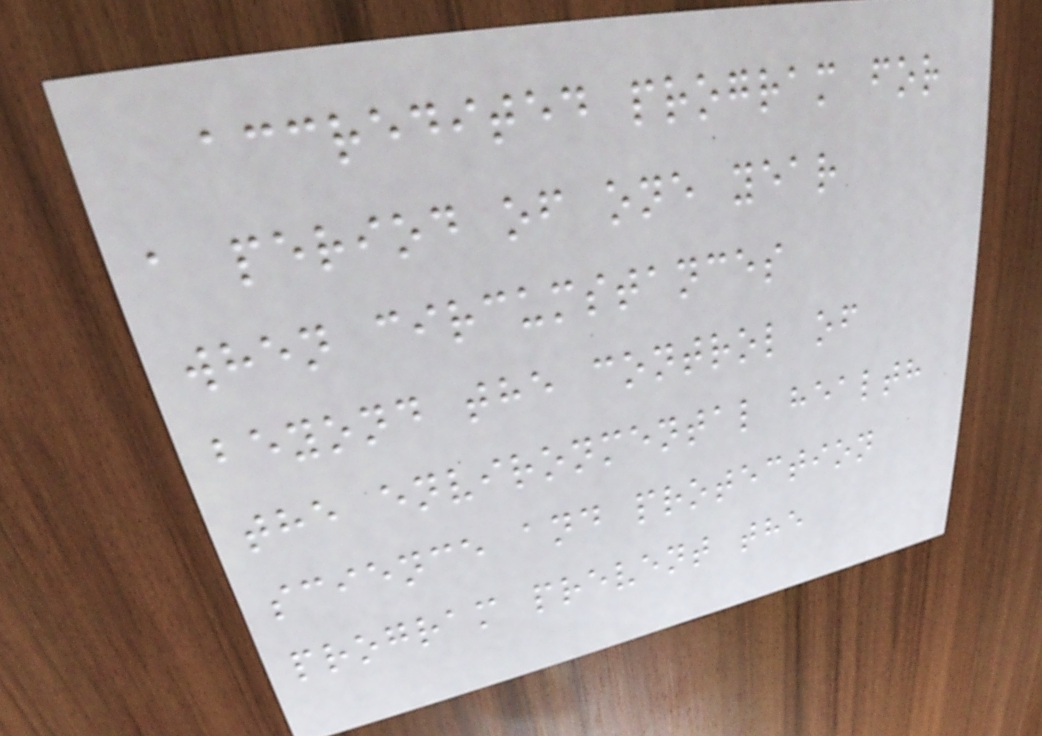accredited program for
a period of one year
when circumstances
beyond the control of
the environmental health
science and protection
program prevent the
